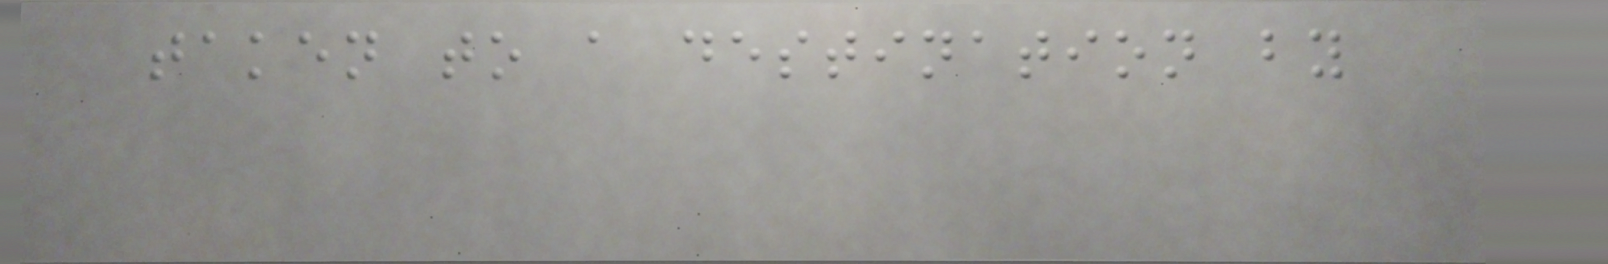taken to a destination by
